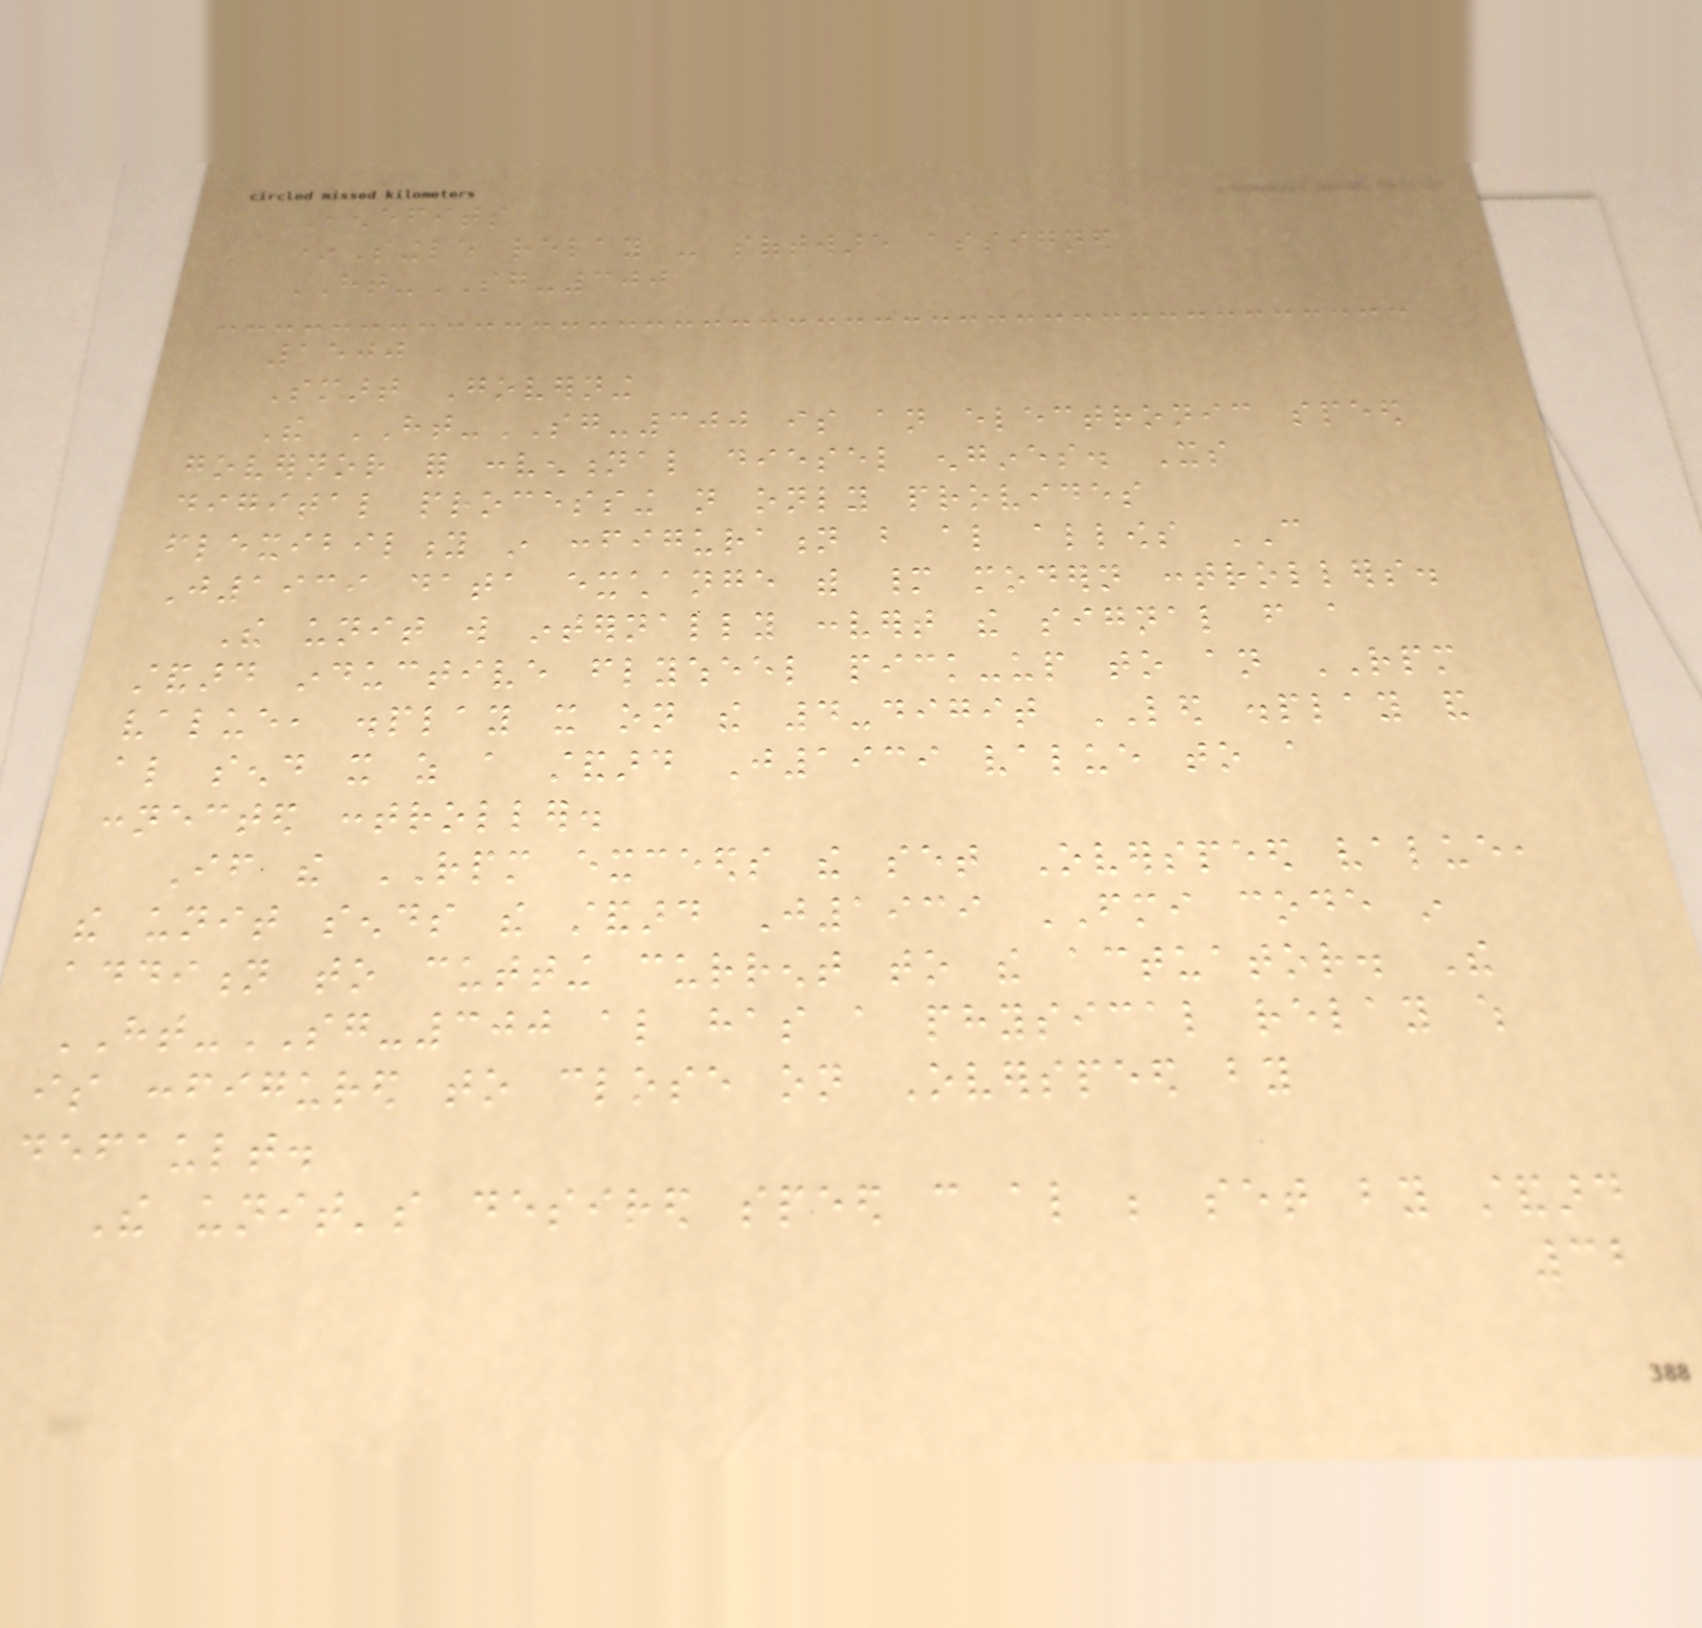Benefits
*Single relay - software assigned
HT-SG-300
1500
Smart Governing
The HT-SG-300 is an electronic speed
governor for conventional diesel engines. Its
digital processing not only provides
flexibility in configuration but also allows CAN
J1939 data exchange with many modern controllers.
The unit will internally convert the signal from a
standard inductive flywheel pick-up to an RPM
value, display it on the 4-digit LED display and
also send it as a standard J1939 value to a
connected controller.
If the RPM exceeds the set Overspeed value,
the unit sends the standard J1939 FMI code in
addition to cutting current to the actuator. The
HT-SG-300 also has a physical relay which
is configured to close on Overspeed by
default.
The unit's desired speed can also be set by standard
32
